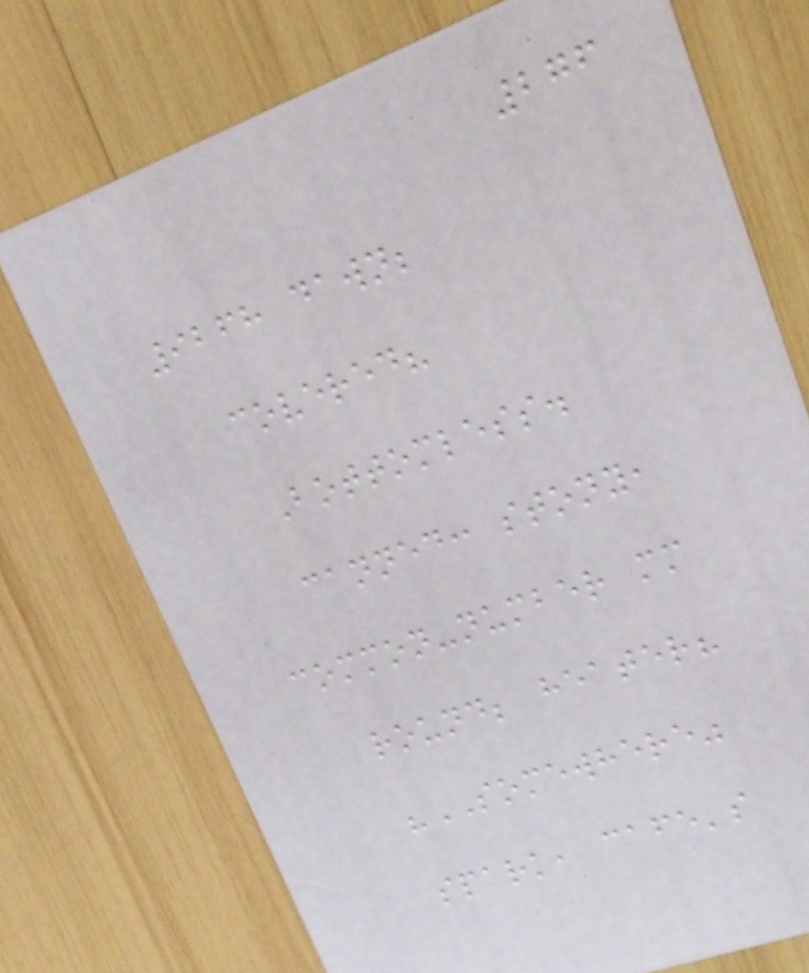276
9268 dawn;
covered?
Bottomless.
canned: stony,
common-number mm
round; heater?
"SOMEWHERE"
spark, cafe's
